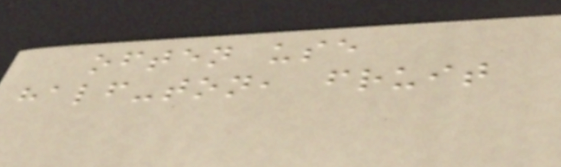often use
half-ton, fruit
